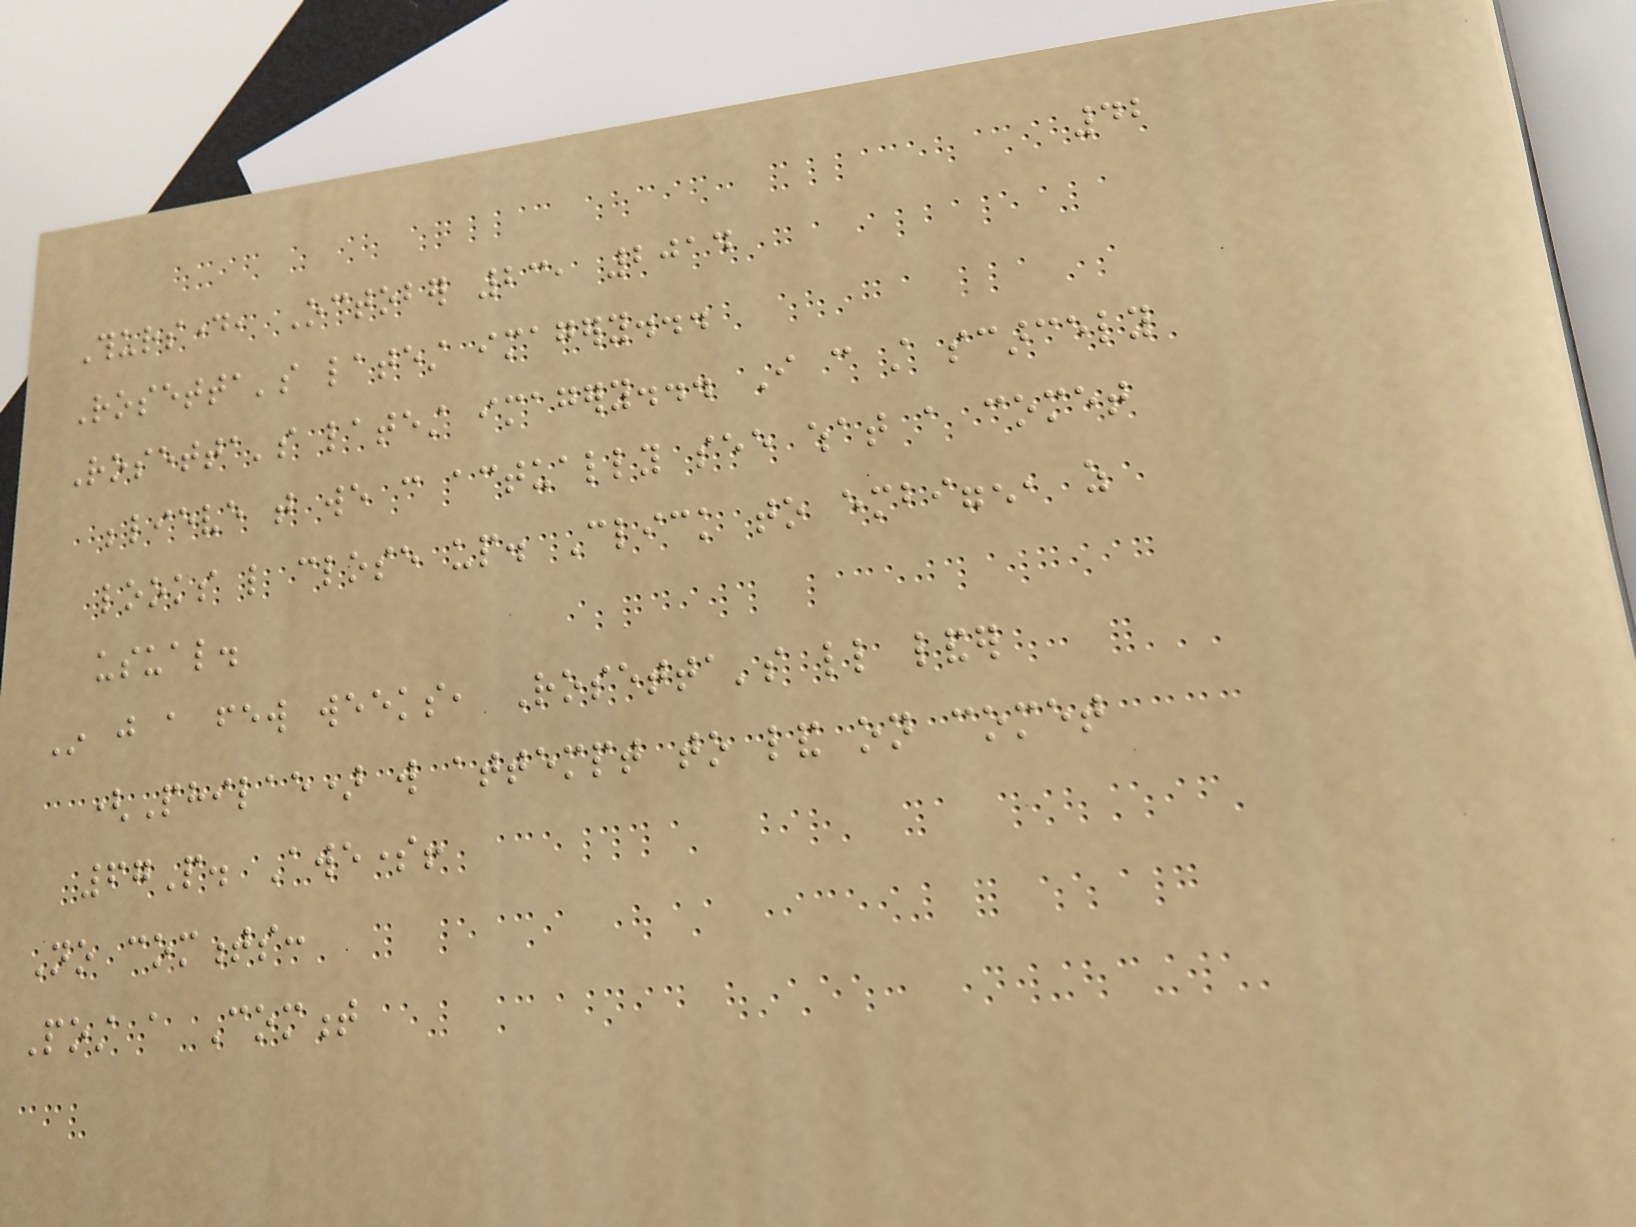42
Thursday, October 23, 2014
Rosetta's latest imagery...
Rosetta's latest imagery... I can still scarcely
believe that we can actually see what a comet
looks like close up. Click to embiggen, as
usual.
In just a few weeks, Rosetta's little lander
(Philae) will attempt to land on comet
67P. Awesome!
No comments:
Post a Comment
